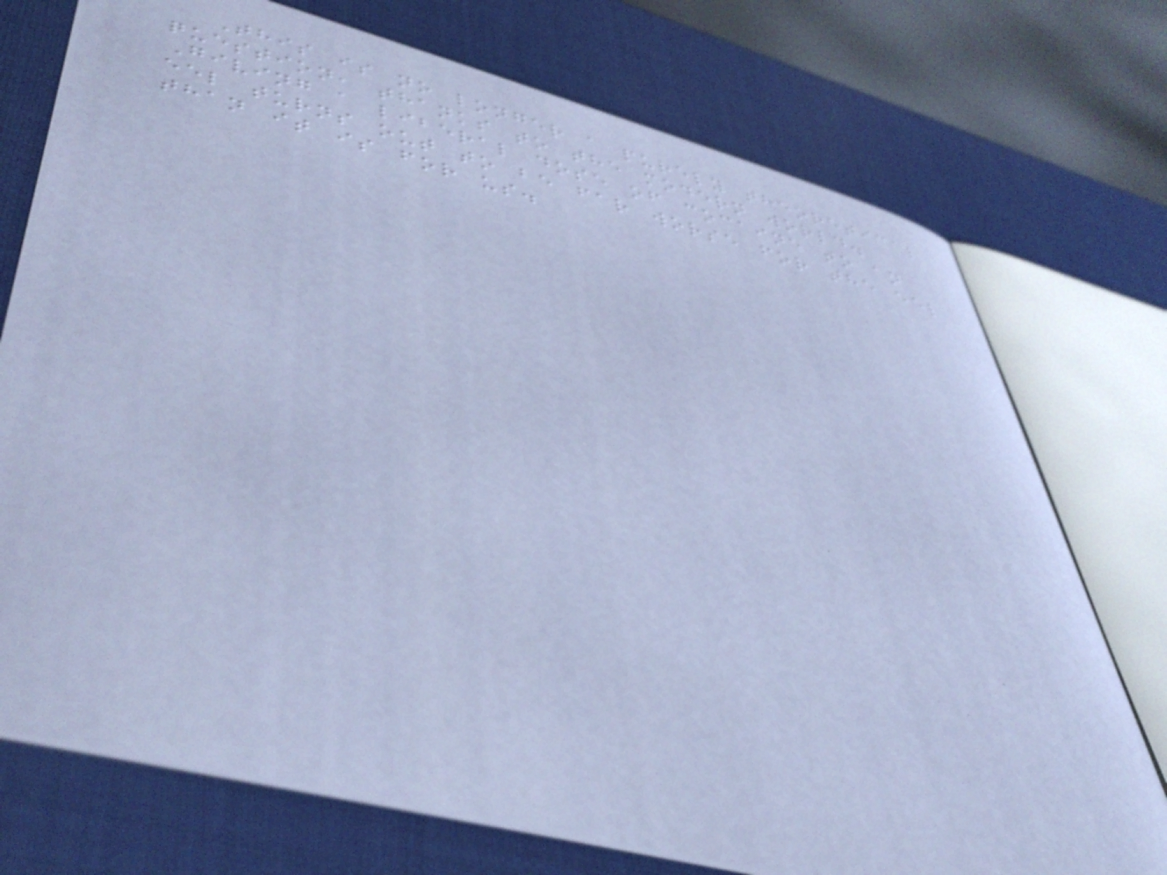This is no longer a purely theoretical
question, thanks to the modern world.
Giving a liberal dose of cocaine to an
eel turns out to be far worse for the eel
than it is for us.
